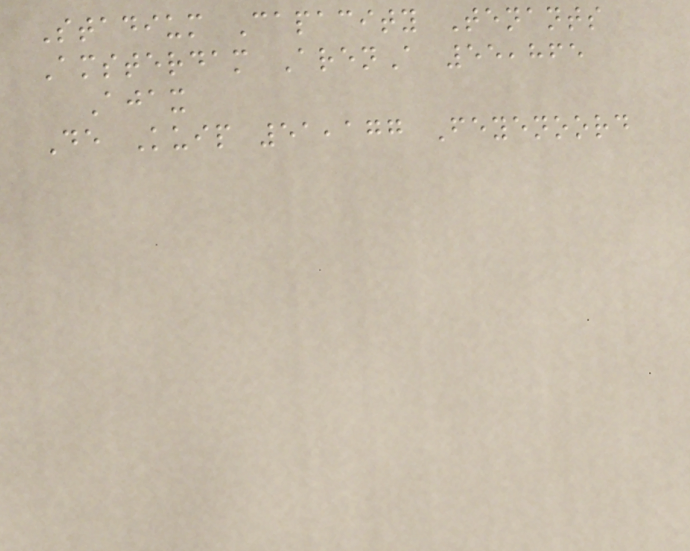Stadium Capacity Tenants
Amsterdam ArenA 55,865
Ajax
De Kuip 51,177 Feyenoord
